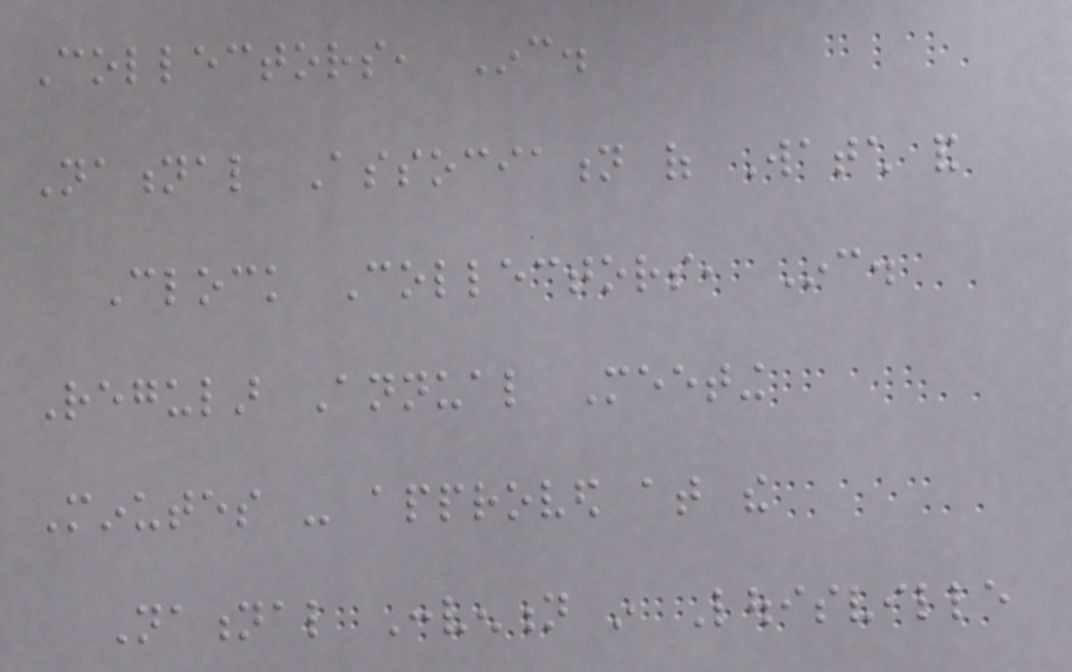Collectors, Inc.
National Association of Watch and
Clock Collectors, Inc.
Regular Annual Meeting
Minutes - approved at the
National Convention in Louisville
